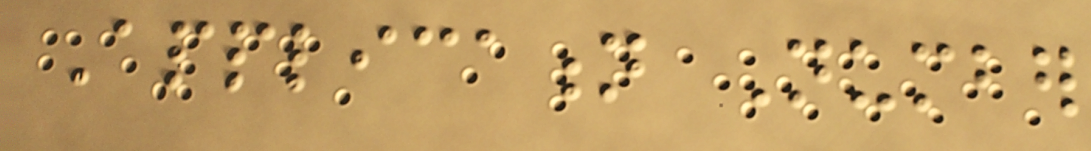Application Number
